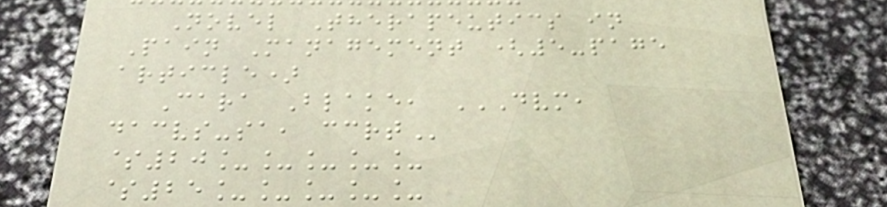Novel Therapeutics in
Pain Management (5-page
article)
Cara Blake, DVM,
DACVS-SA, CCRT
$20_____
$25_____
